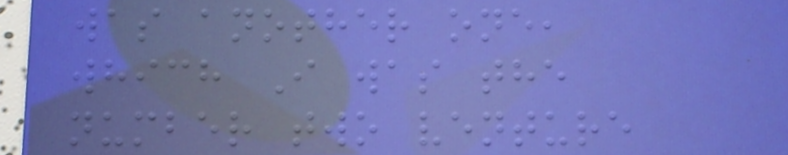was another one,
which I was the
number two venture
